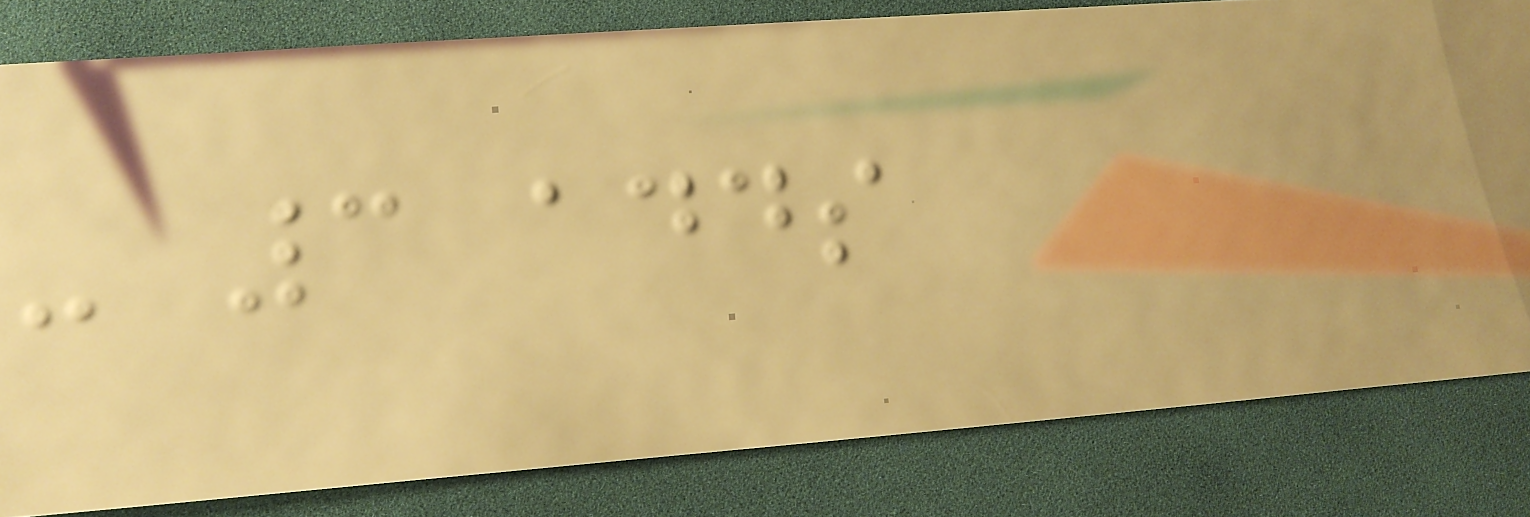- 3 adds
